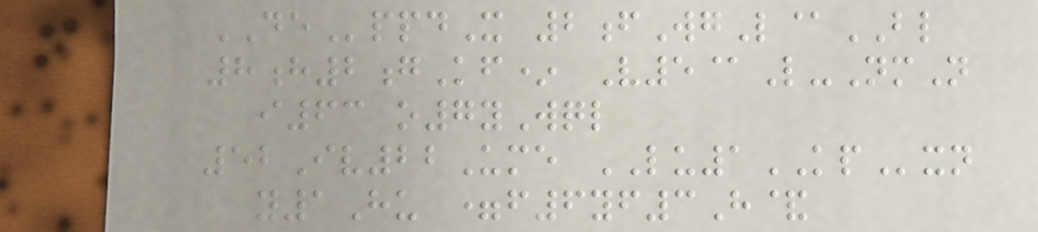DEppdX 2fWgL@BL
8h2gKf* V5@L-NmN
i63 o7yWql
52Iv22Ume LU1KPxn
y1Hu =f6yf3H&
